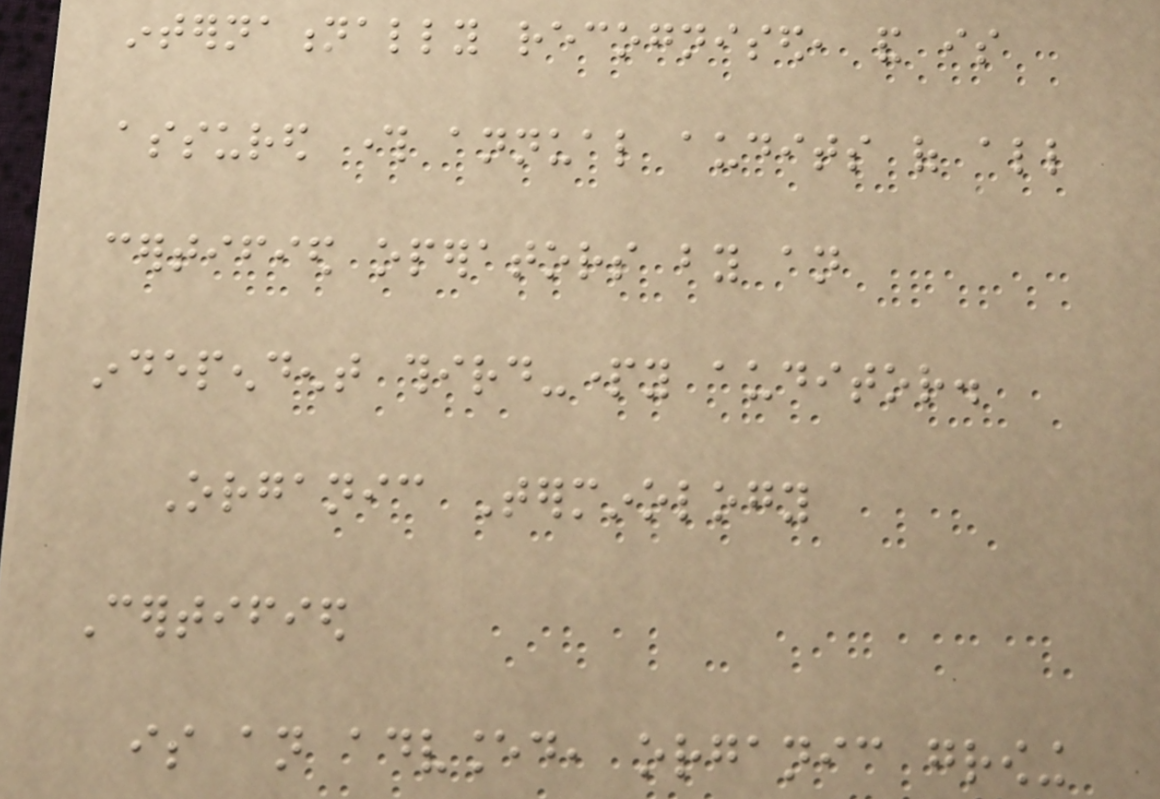internationally recognised, and is
assured through annual audits of all
certified operators by an
independent third-party auditor.
Organic Terminology
Certified
is an advanced, organic growing
